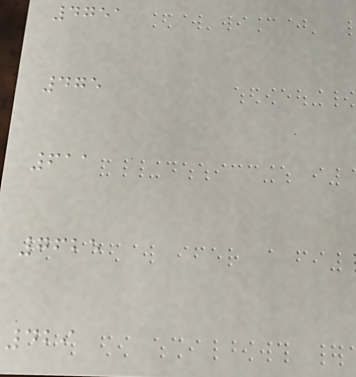4751
475
611
7625
429
